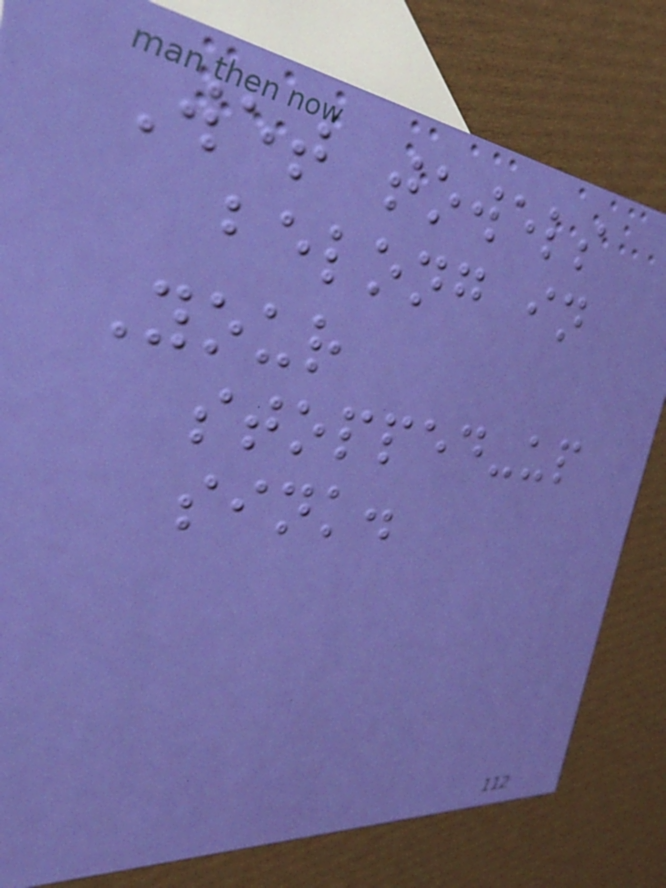Wet towels
belong in
Your
stopped-up
sink.
